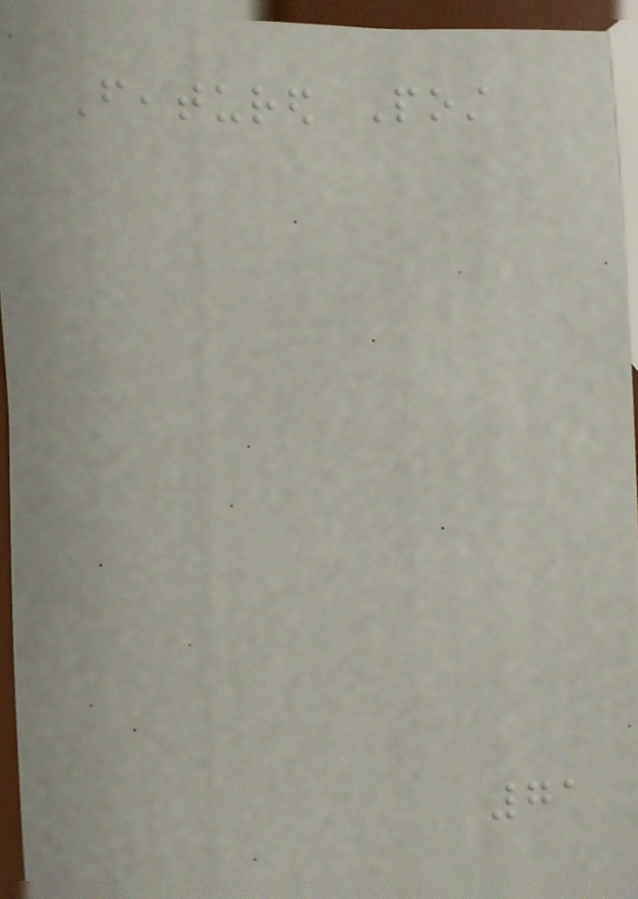Featured Post
71
